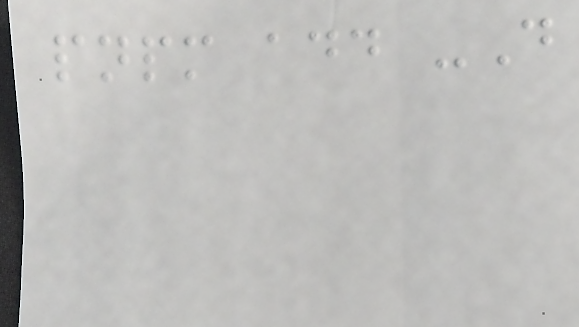pnpm add -D
